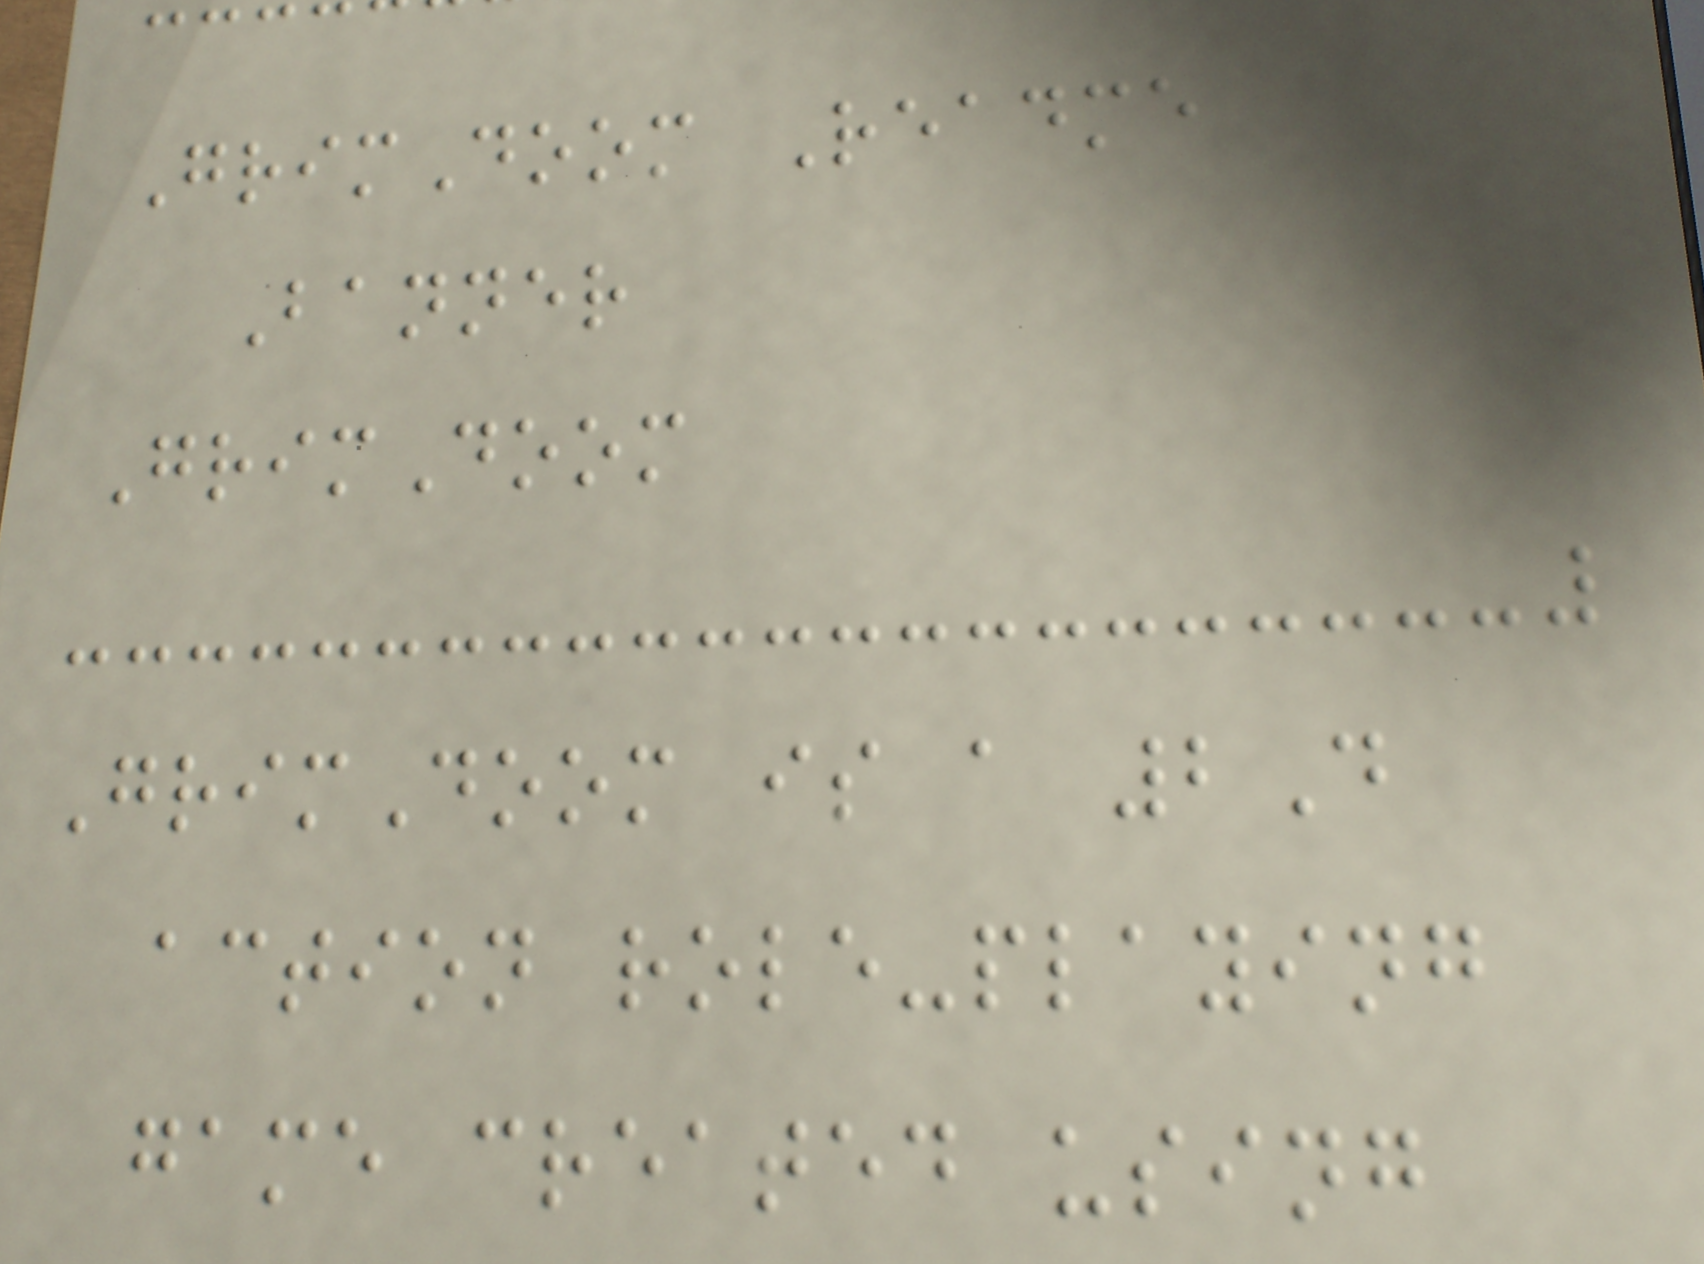GrimDoom Readme
Banner
GrimDoom
GrimDoom is a 2D
action role-playing
game created using
